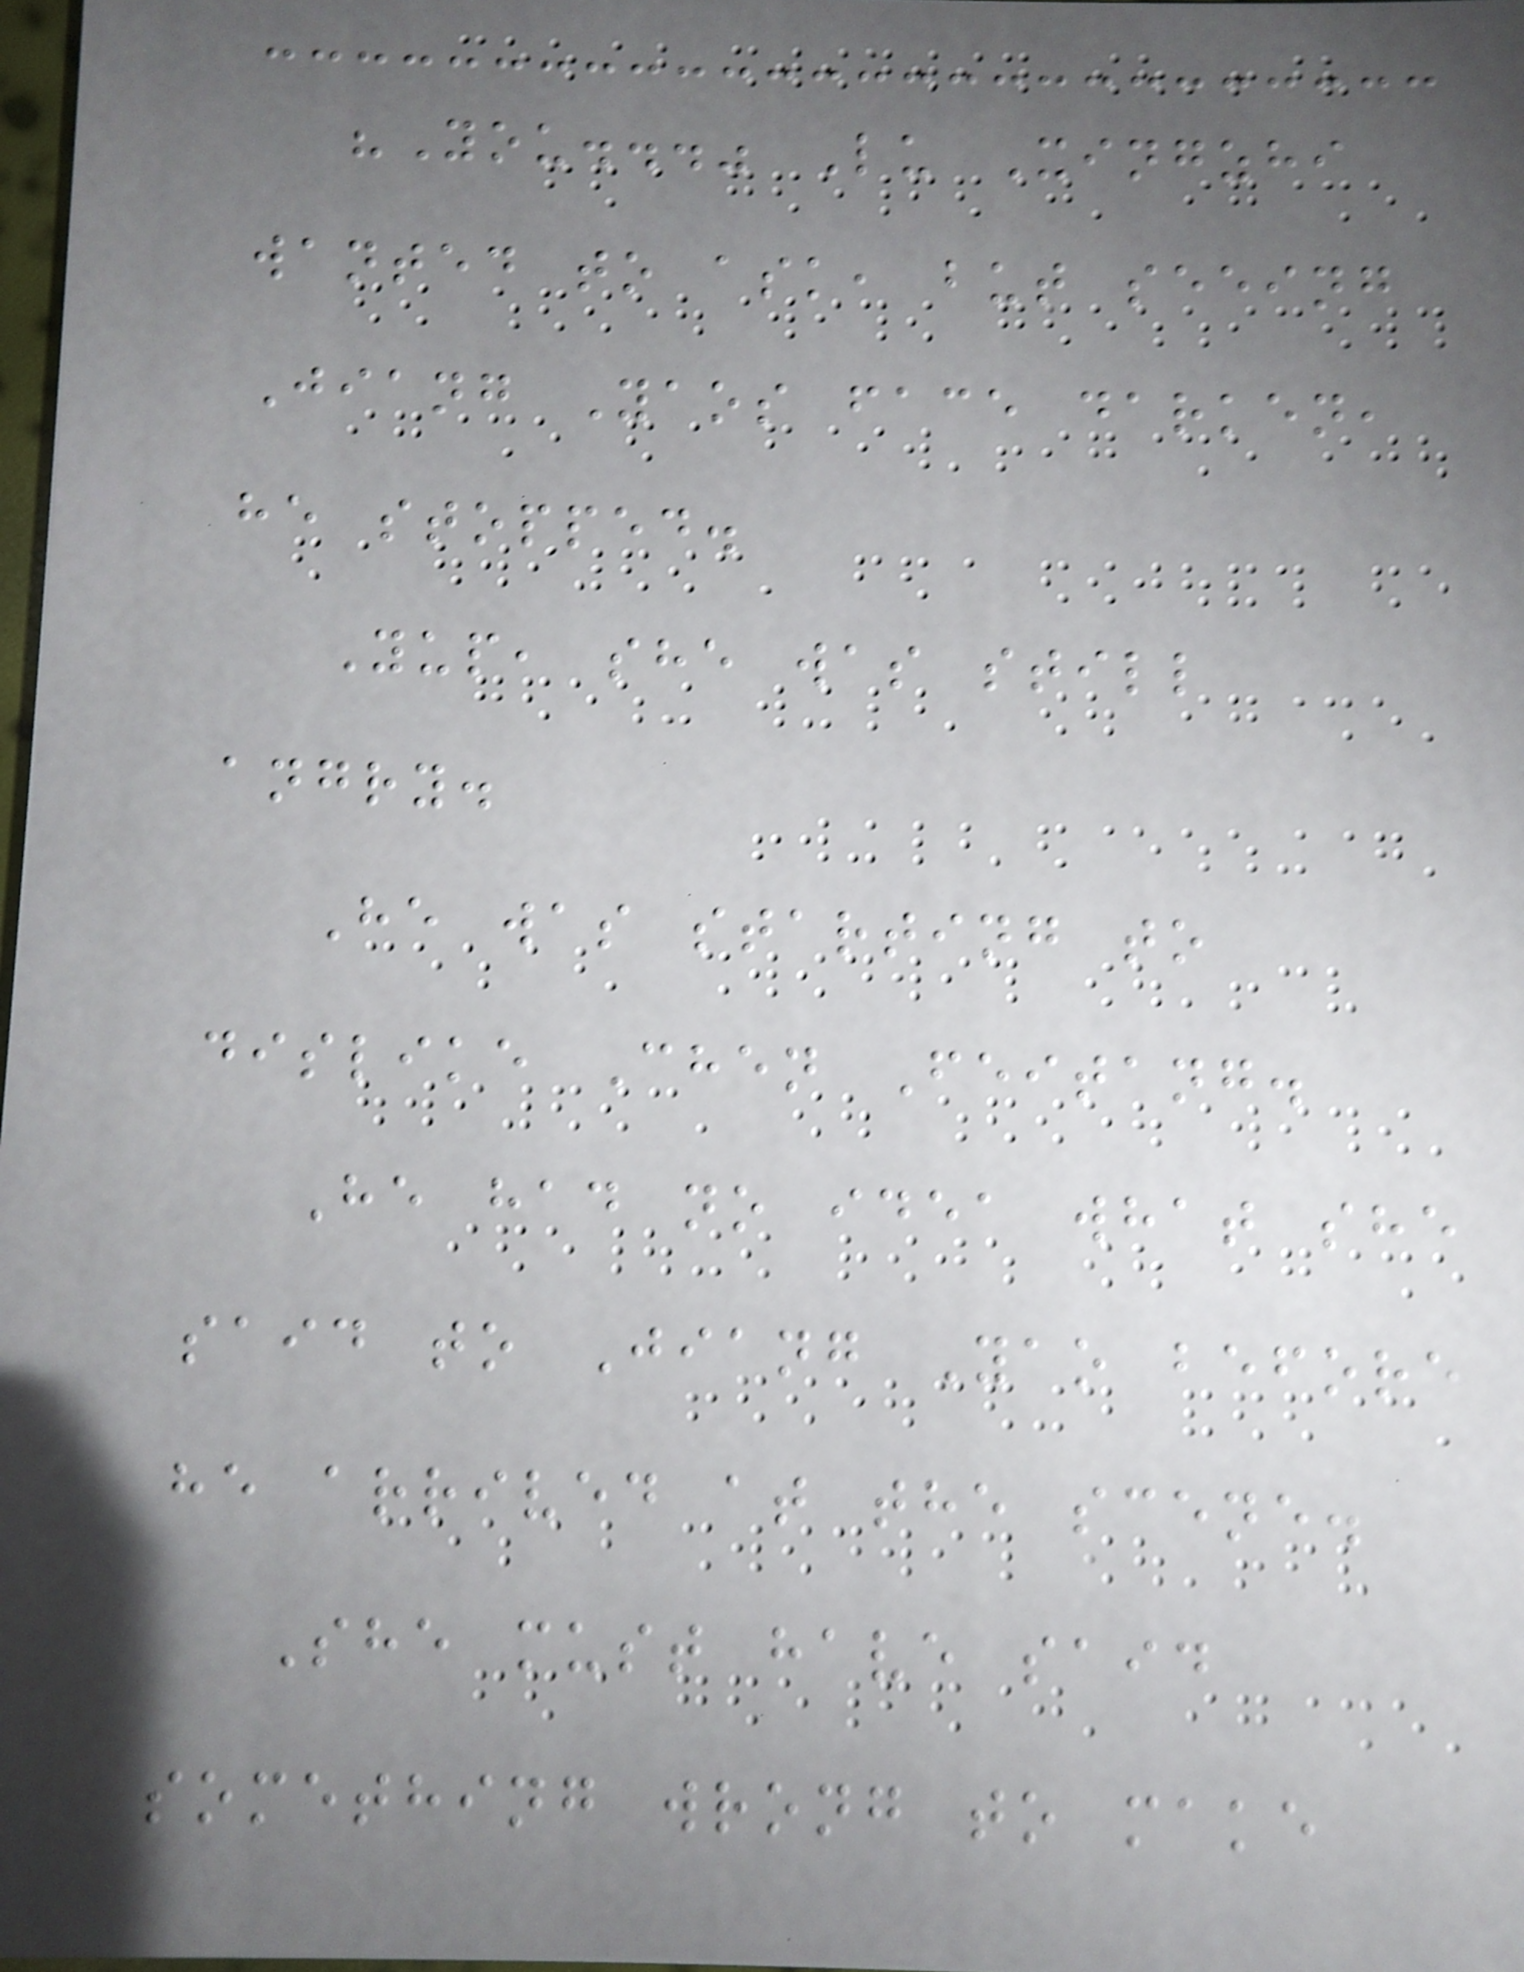"You..." Lu Xingzhi
wanted to ask, but seeing
Jiang Yaos face darken,
he stopped.
Yup, she was still
angry.
He was starting to
dislike Chen Feitang.
He had no idea what she
said to Jiang Yao before
he arrived at the scene.
She must have said
something wrong to make
